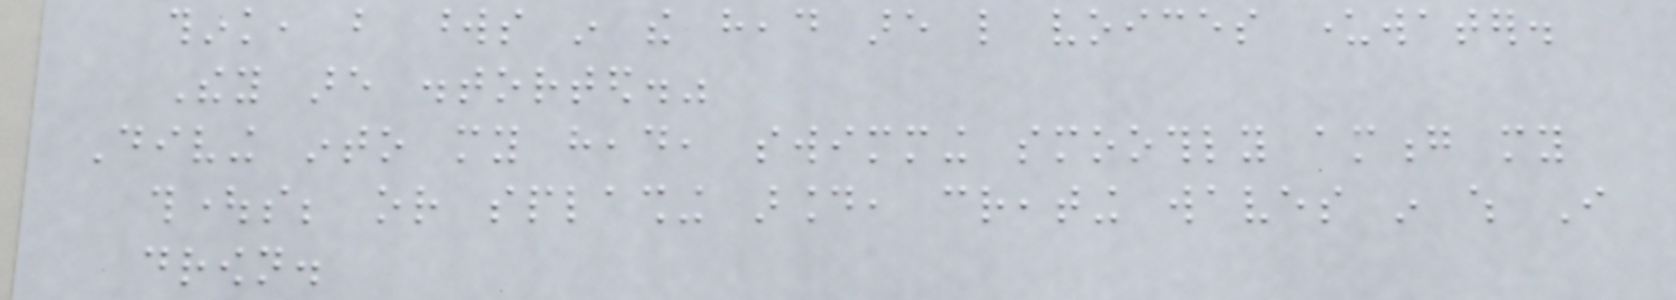think, but words in the head are like voices underwater.
They are distorted."
Diving into my head, swimming smoothly among my
thoughts; or splashing around, creating waves in which I
drown.
